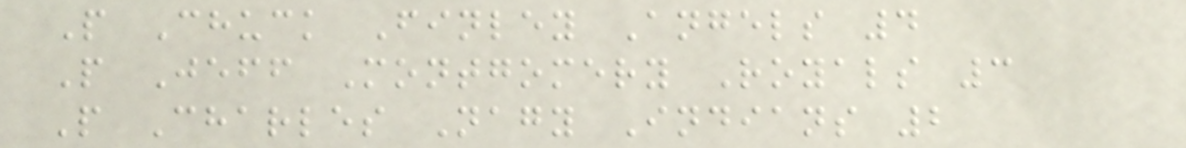P Chuck Finley Angels 4
P Jeff Montgomery Royals 3
P Charles Nagy Indians 2
